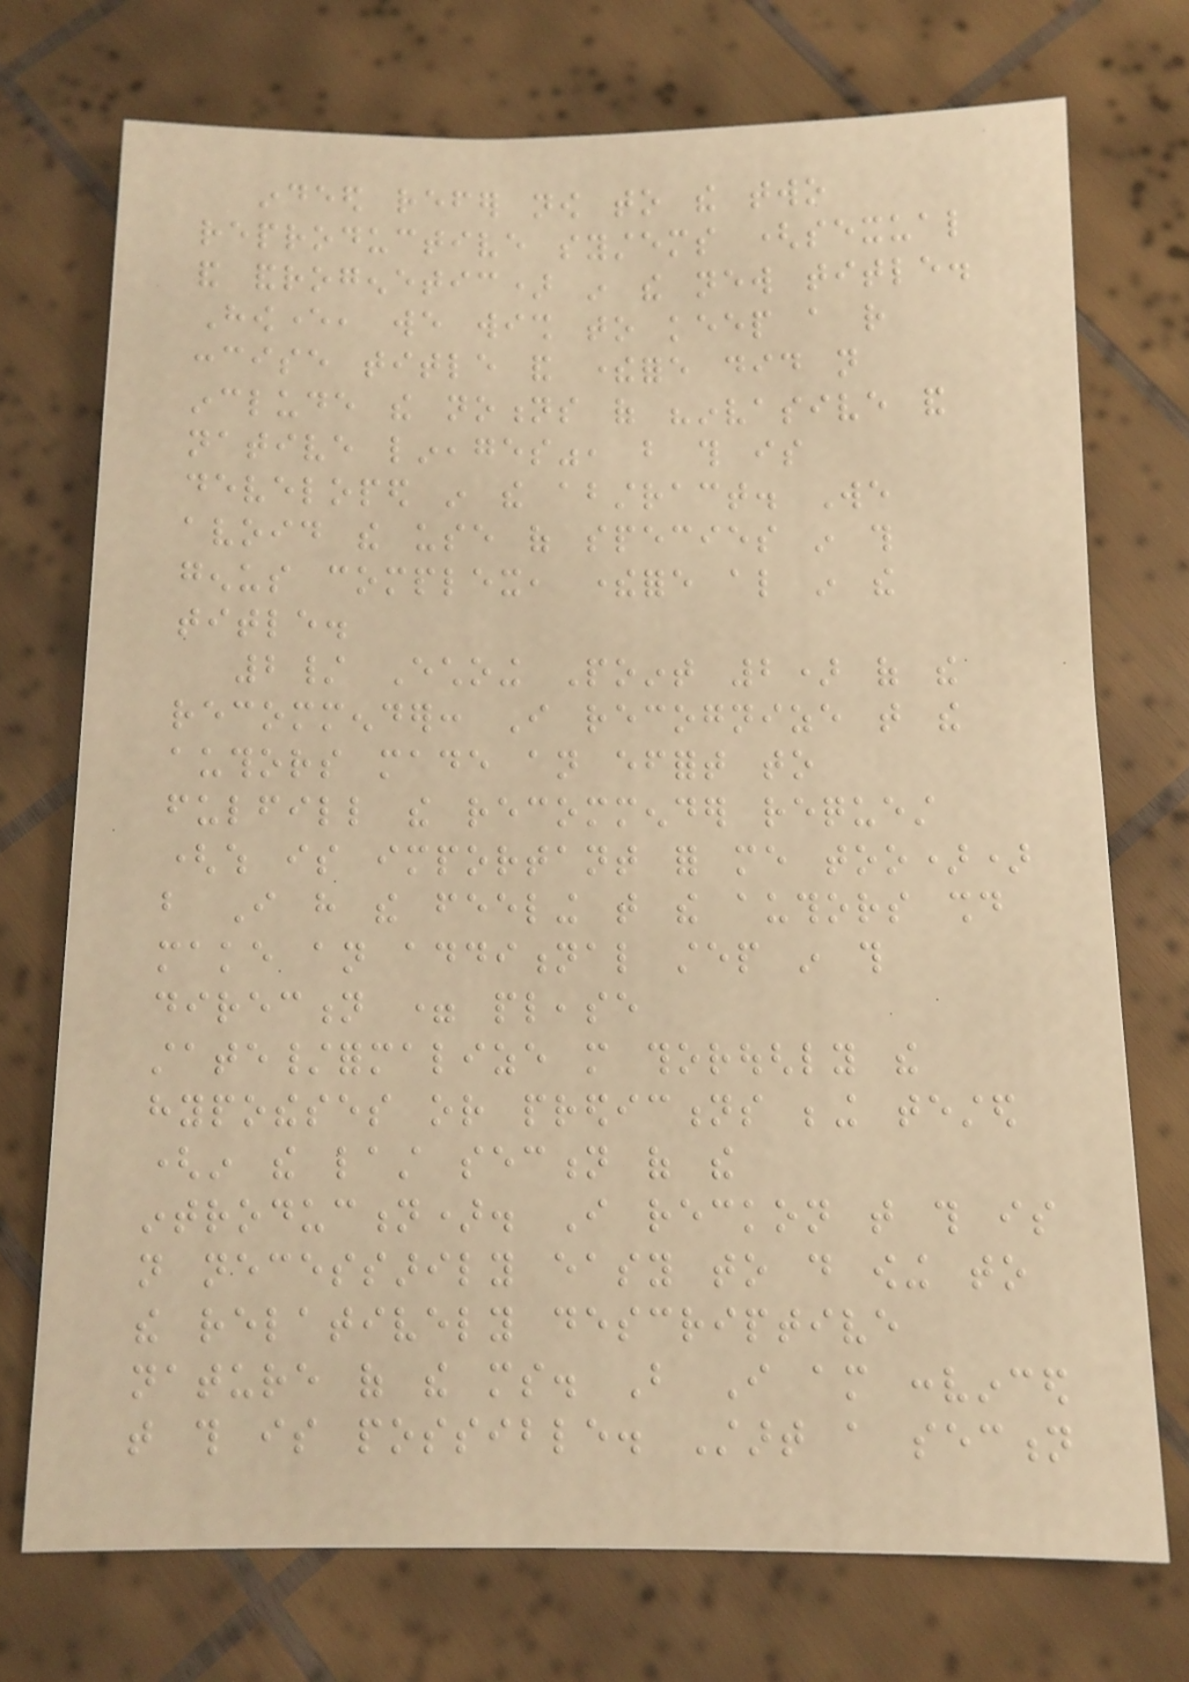indeed refer now to the two
reproductive systems (sexual
and androgenetic) in the new title.
However, we wish to keep a rather
concise title and therefore did not
include the notions of "invasive and
native lineages", but this is
developed in the abstract. We
avoid the use of species in this
genus complex, therefore also in the
title.
2/ Echoing Point 2) of the
recommender: I recognize that the
authors made an effort to
fulfill the recommender request
(which is important for me too))
but I have the feeling that the authors should
make an additional step in this
direction = please
state/formalize more thoroughly the
hypotheses or predictions being tested
(in the last section of the
introduction). I reckon that this is
not necessarily easy to do owing to
the relatively descriptive
nature of the ms. But I am convinced
that this is possible. Start a section
